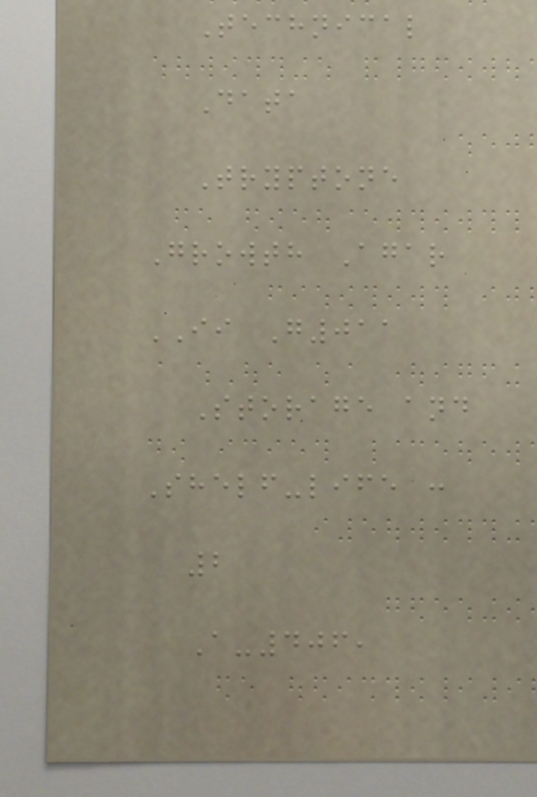Technical
Data
Tryptone
Growth Agar
II G011
Storage and
Shelf-life :
2
A-406,
